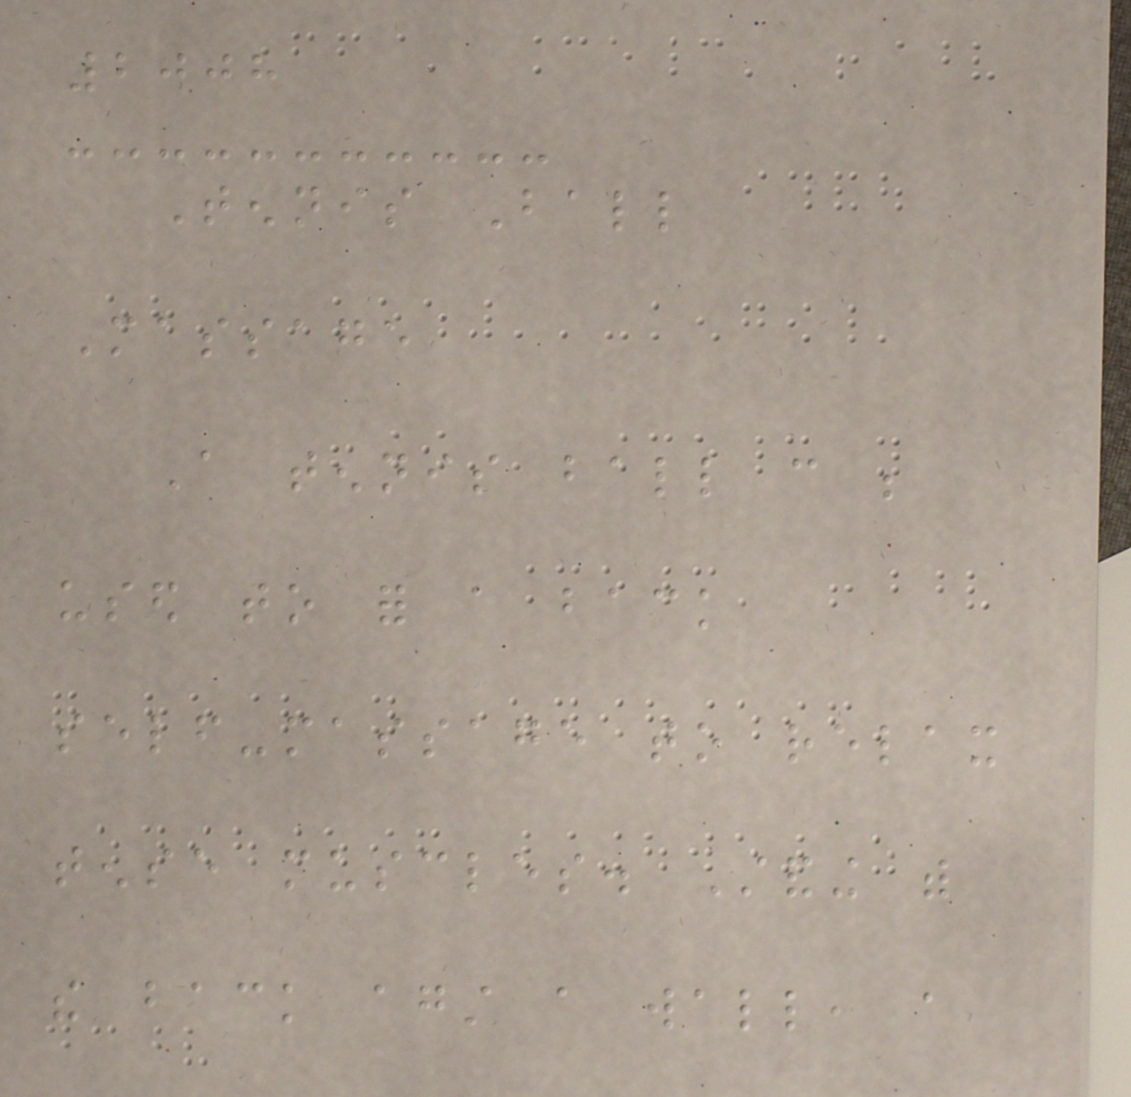2008
Tennis Ball
Massage
A tennis ball can be
used to for a back
self-massage to relax
tense muscles. Standing with
the back against a wall, a
